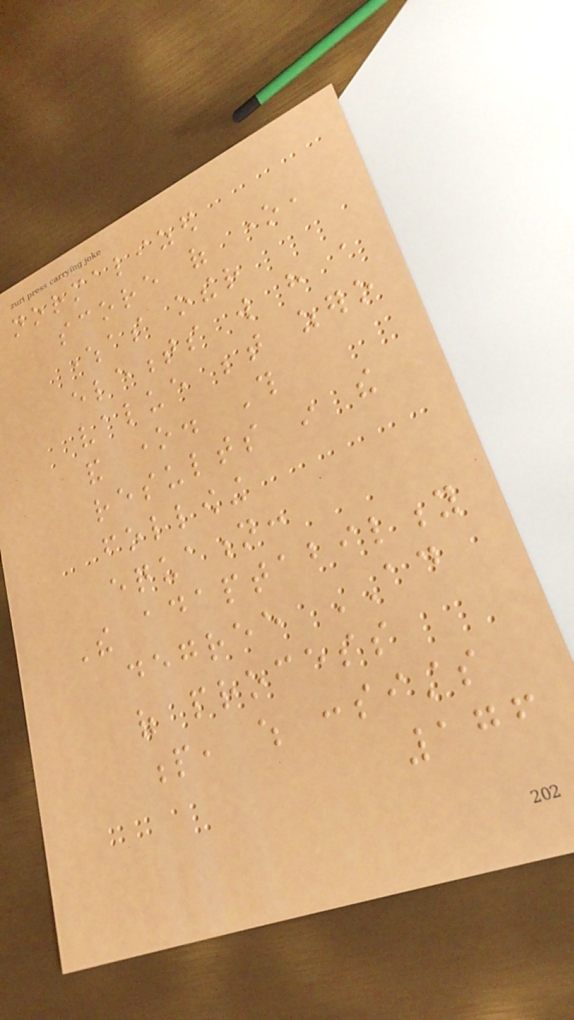normalized
score of one,
whereas other
elements will have a
value between zero
and one. This
results in the
following
equation:
The adaptability
degree AD
of process
p, which consists
176
